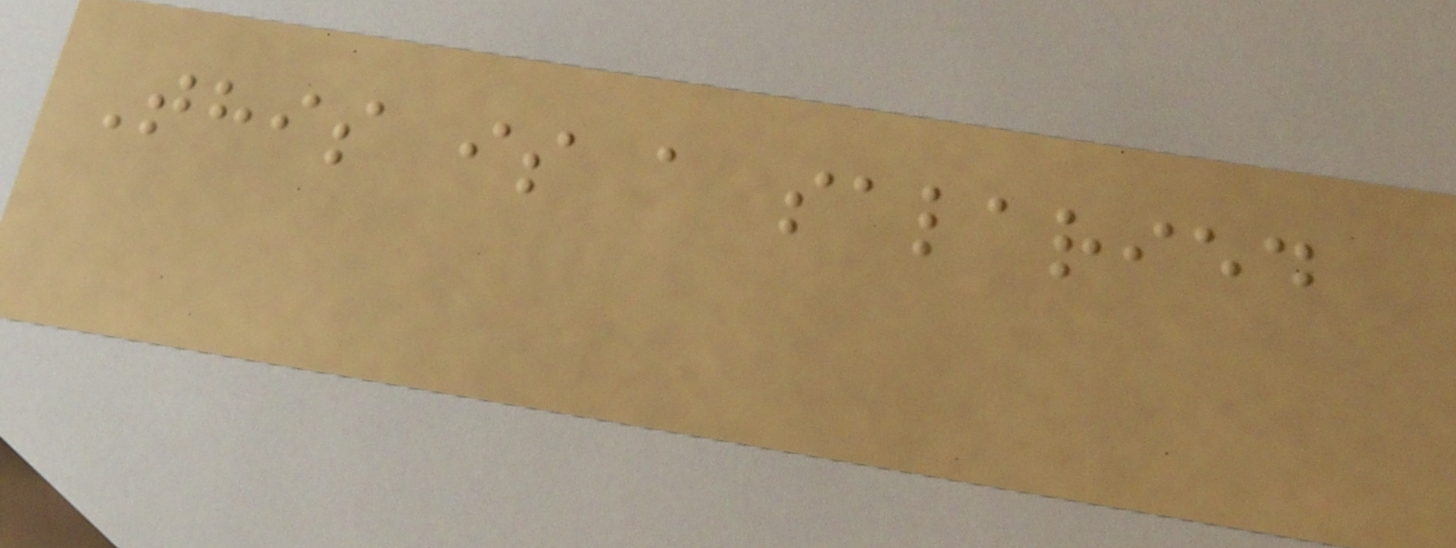This is a salaried
